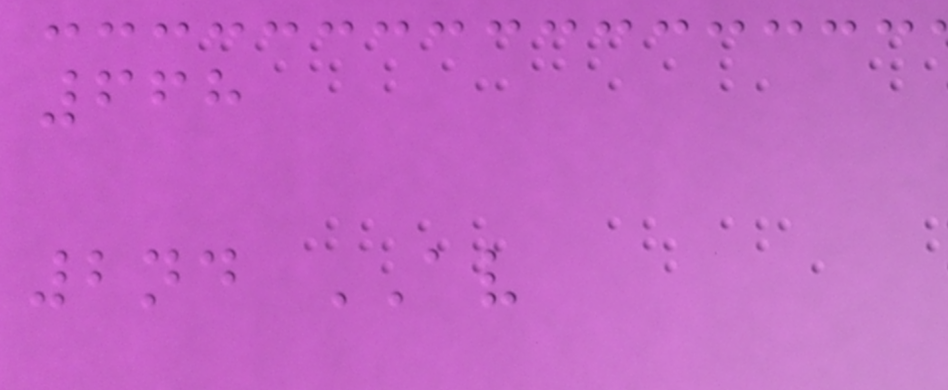668
2nd AV
